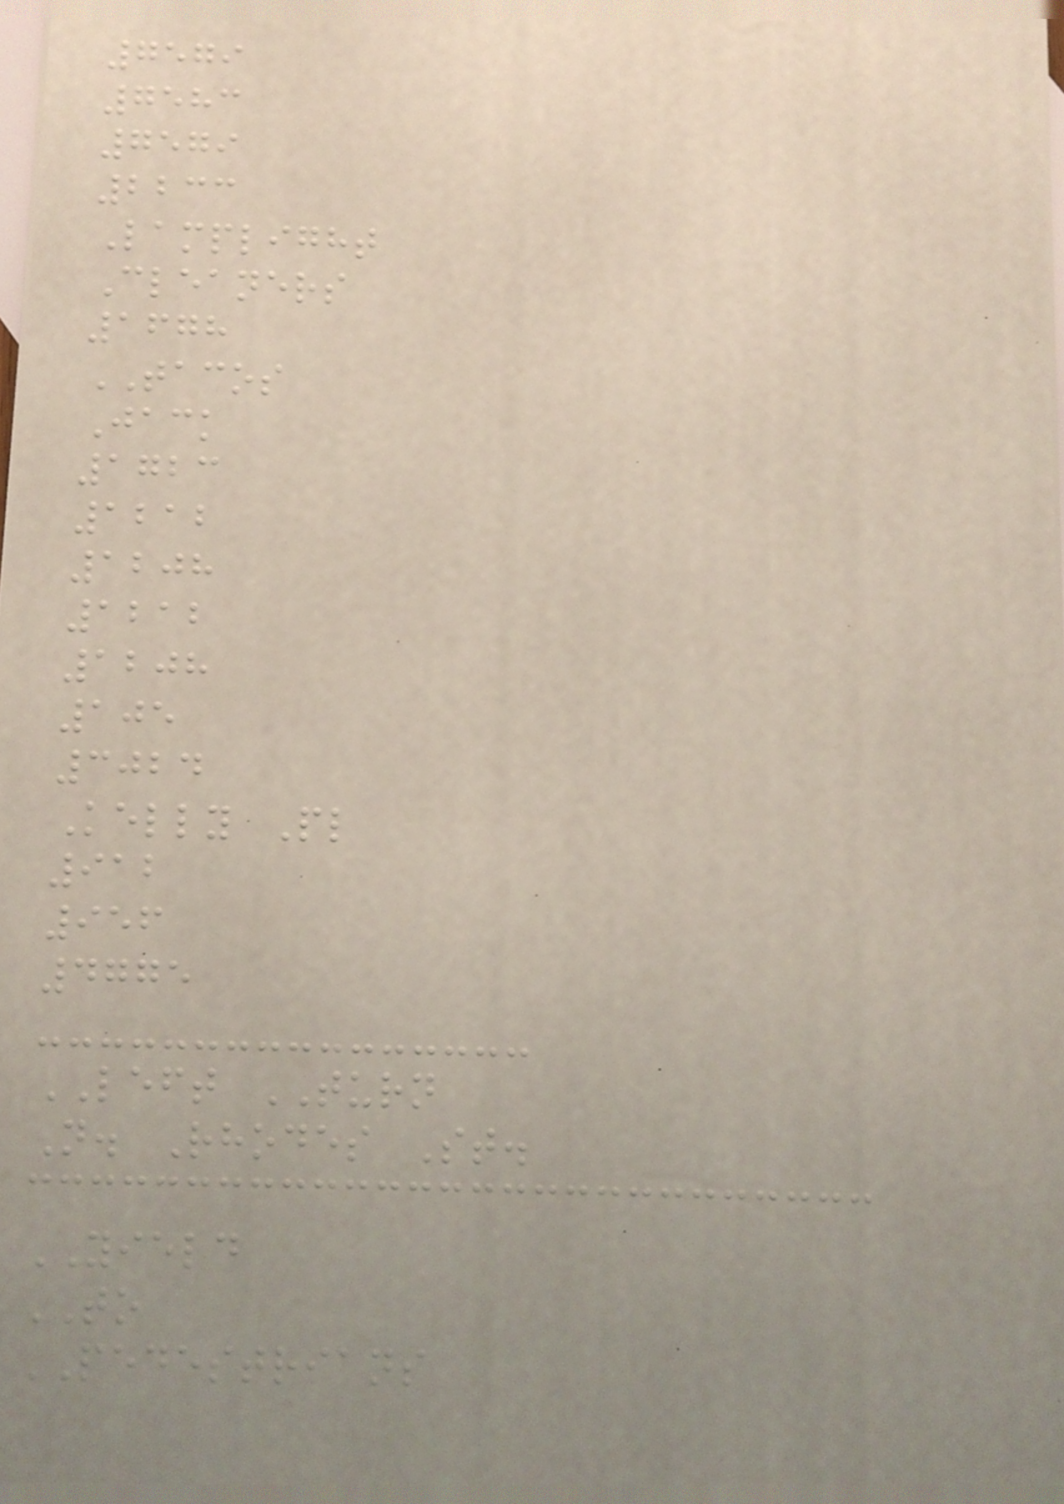7579
7583
7579
2233
Lamplight
Cleaners
1678
TACOS
Jack
1723
1212
1208
1212
1208
105
3024
Kelly Pl
912
956
4775
LEFT TURN
N. Rhodes St.
YIELD
TO
PEDESTRIANS
